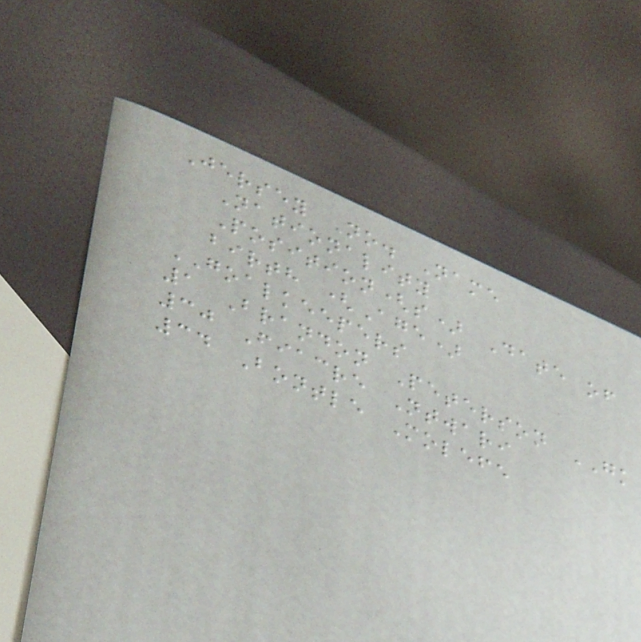Jersey No. Name
Nationality
Position(s) Date of
birth (Age)
GOALKEEPERS
1 Brandon Peterson GK
30 Fiacre Ntwari
34 Bontle Molefe
